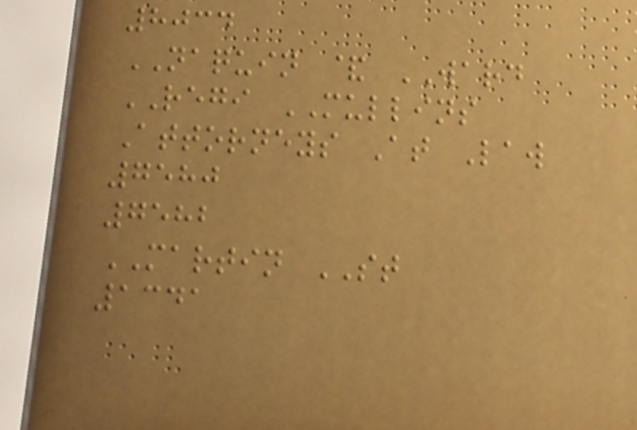8034
NAQUIN & WARD
REGI MULLINS
Attorneys At Law
7580
7582
MARTIN ST
1341
